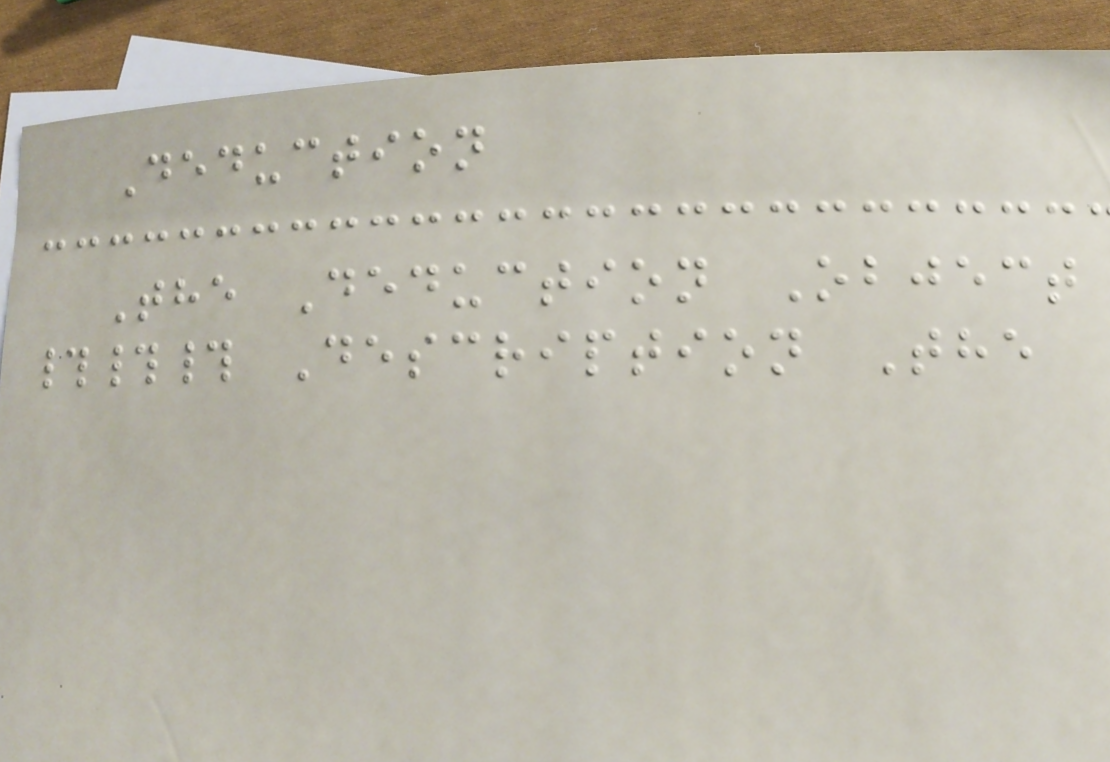Deduction
The Deduction Object
### Description The
